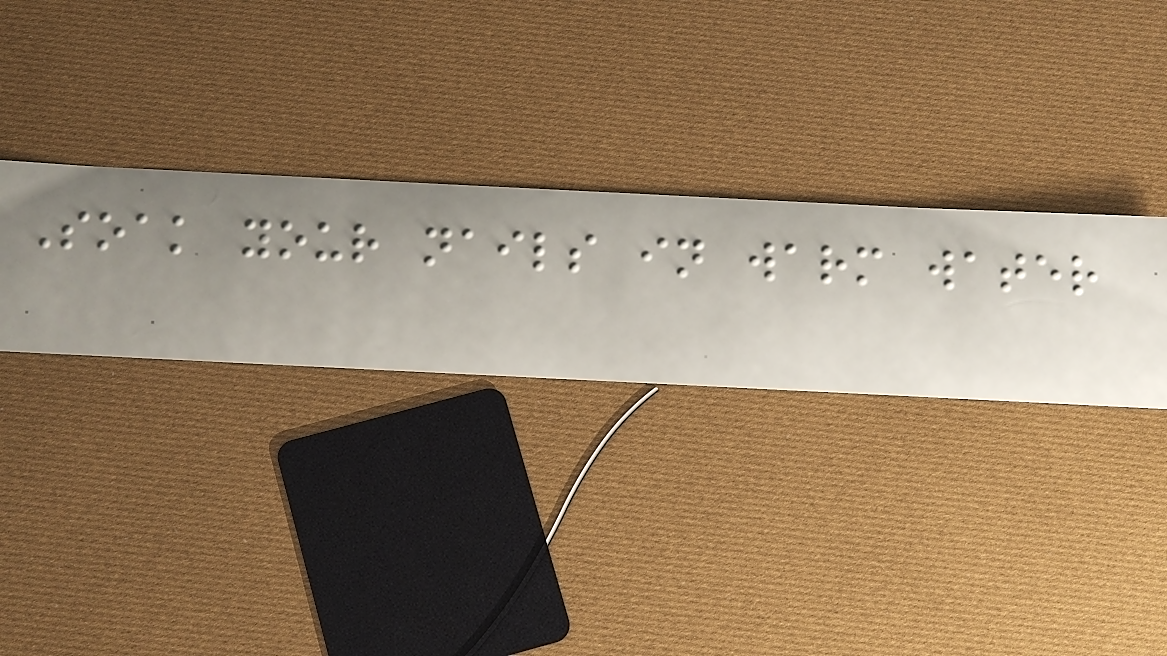Soak your nails in warm water
